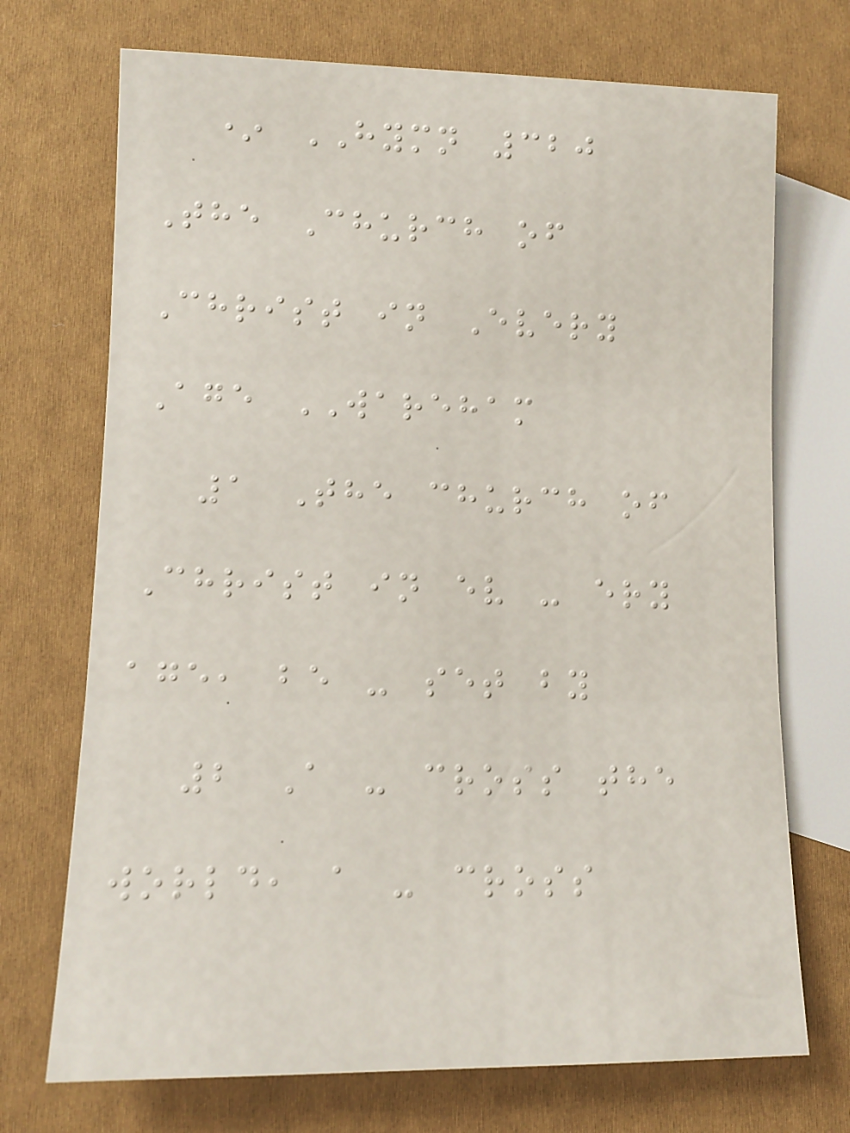* HYMN 320
The Church of
Christ in Every
Age WAREHAM
1 The church of
Christ in ev - ery
age, be - set by
2 A - cross the
world, a - cross
